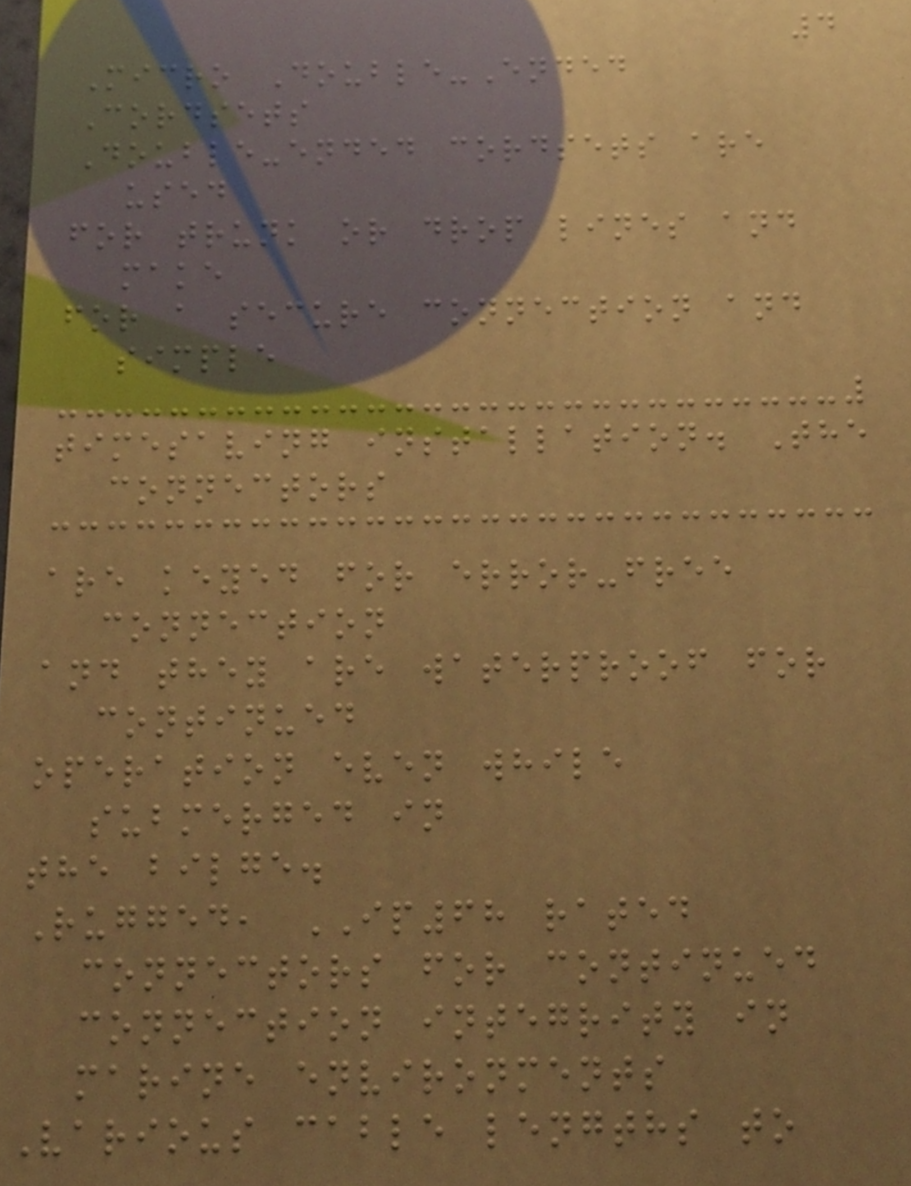4
Micro Double-Ended
Cordsets
Double-ended cordsets are
used
for trunk or drop lines and
make
for a secure connection and
simple
timesaving installation. The
connectors
are keyed for error-free
connection
and they are waterproof for
continued
operation even while
submerged in
the bilge.
Rugged, IP68 rated
connectors for continued
connection integrity in
marine environments
Various cable lengths to
